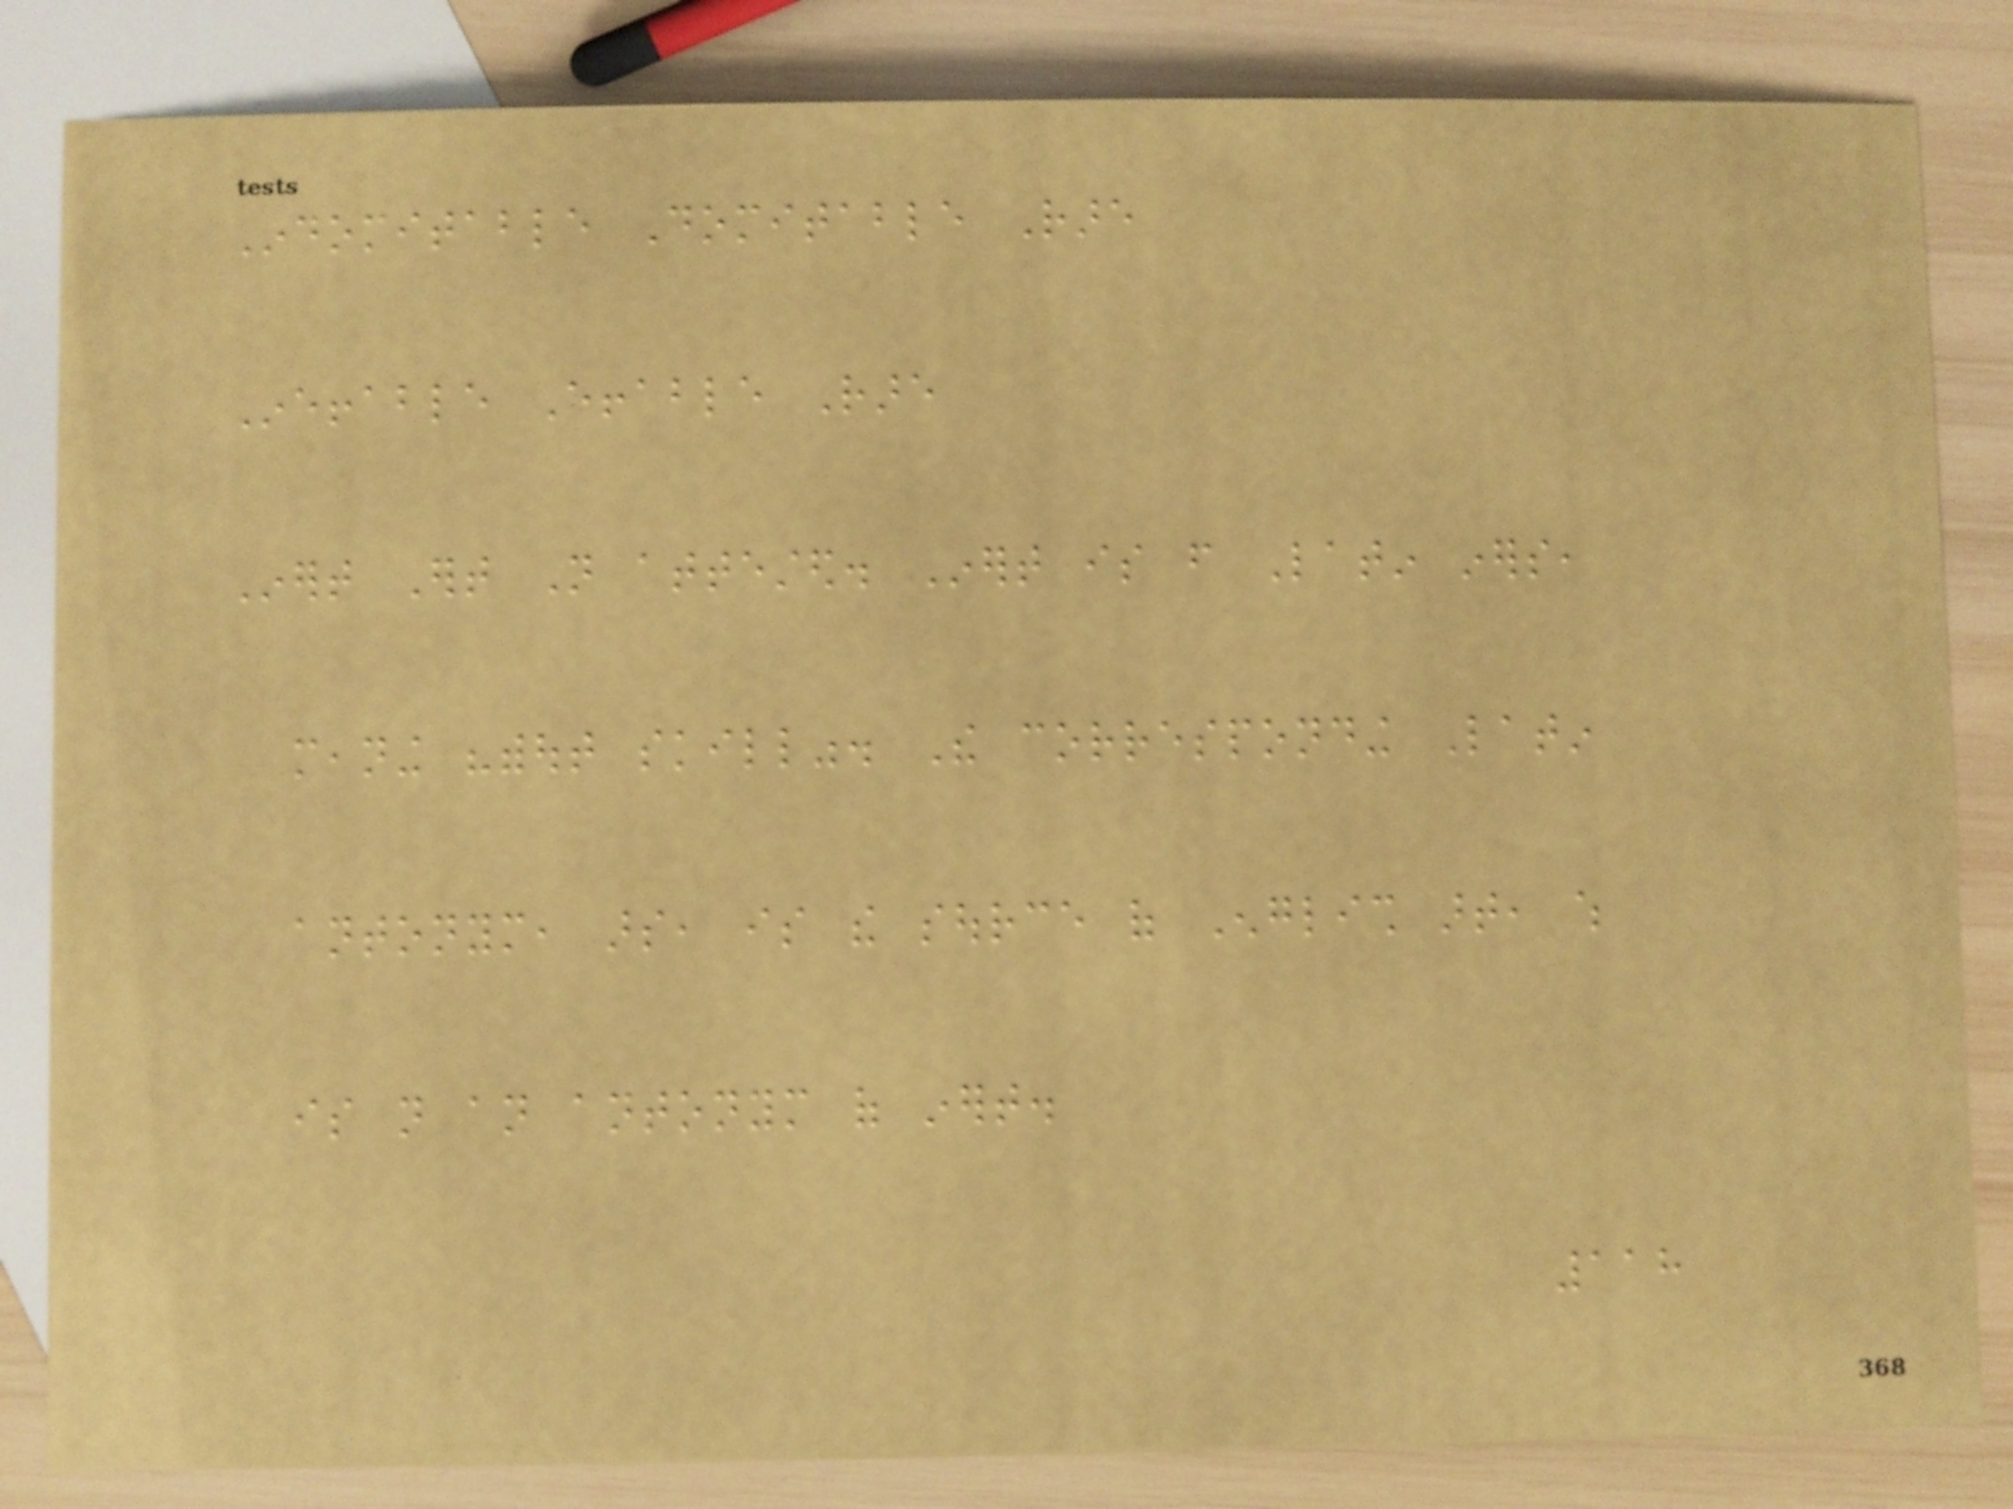Indomitable Domitable Rare
Ineffable Effable Rare
Inert Ert Not attested. Inert is from Latin iners,
meaning "without skill". The corresponding Latin
antonym, ars, is the source of English art, which
is not an antonym of inert.
118
